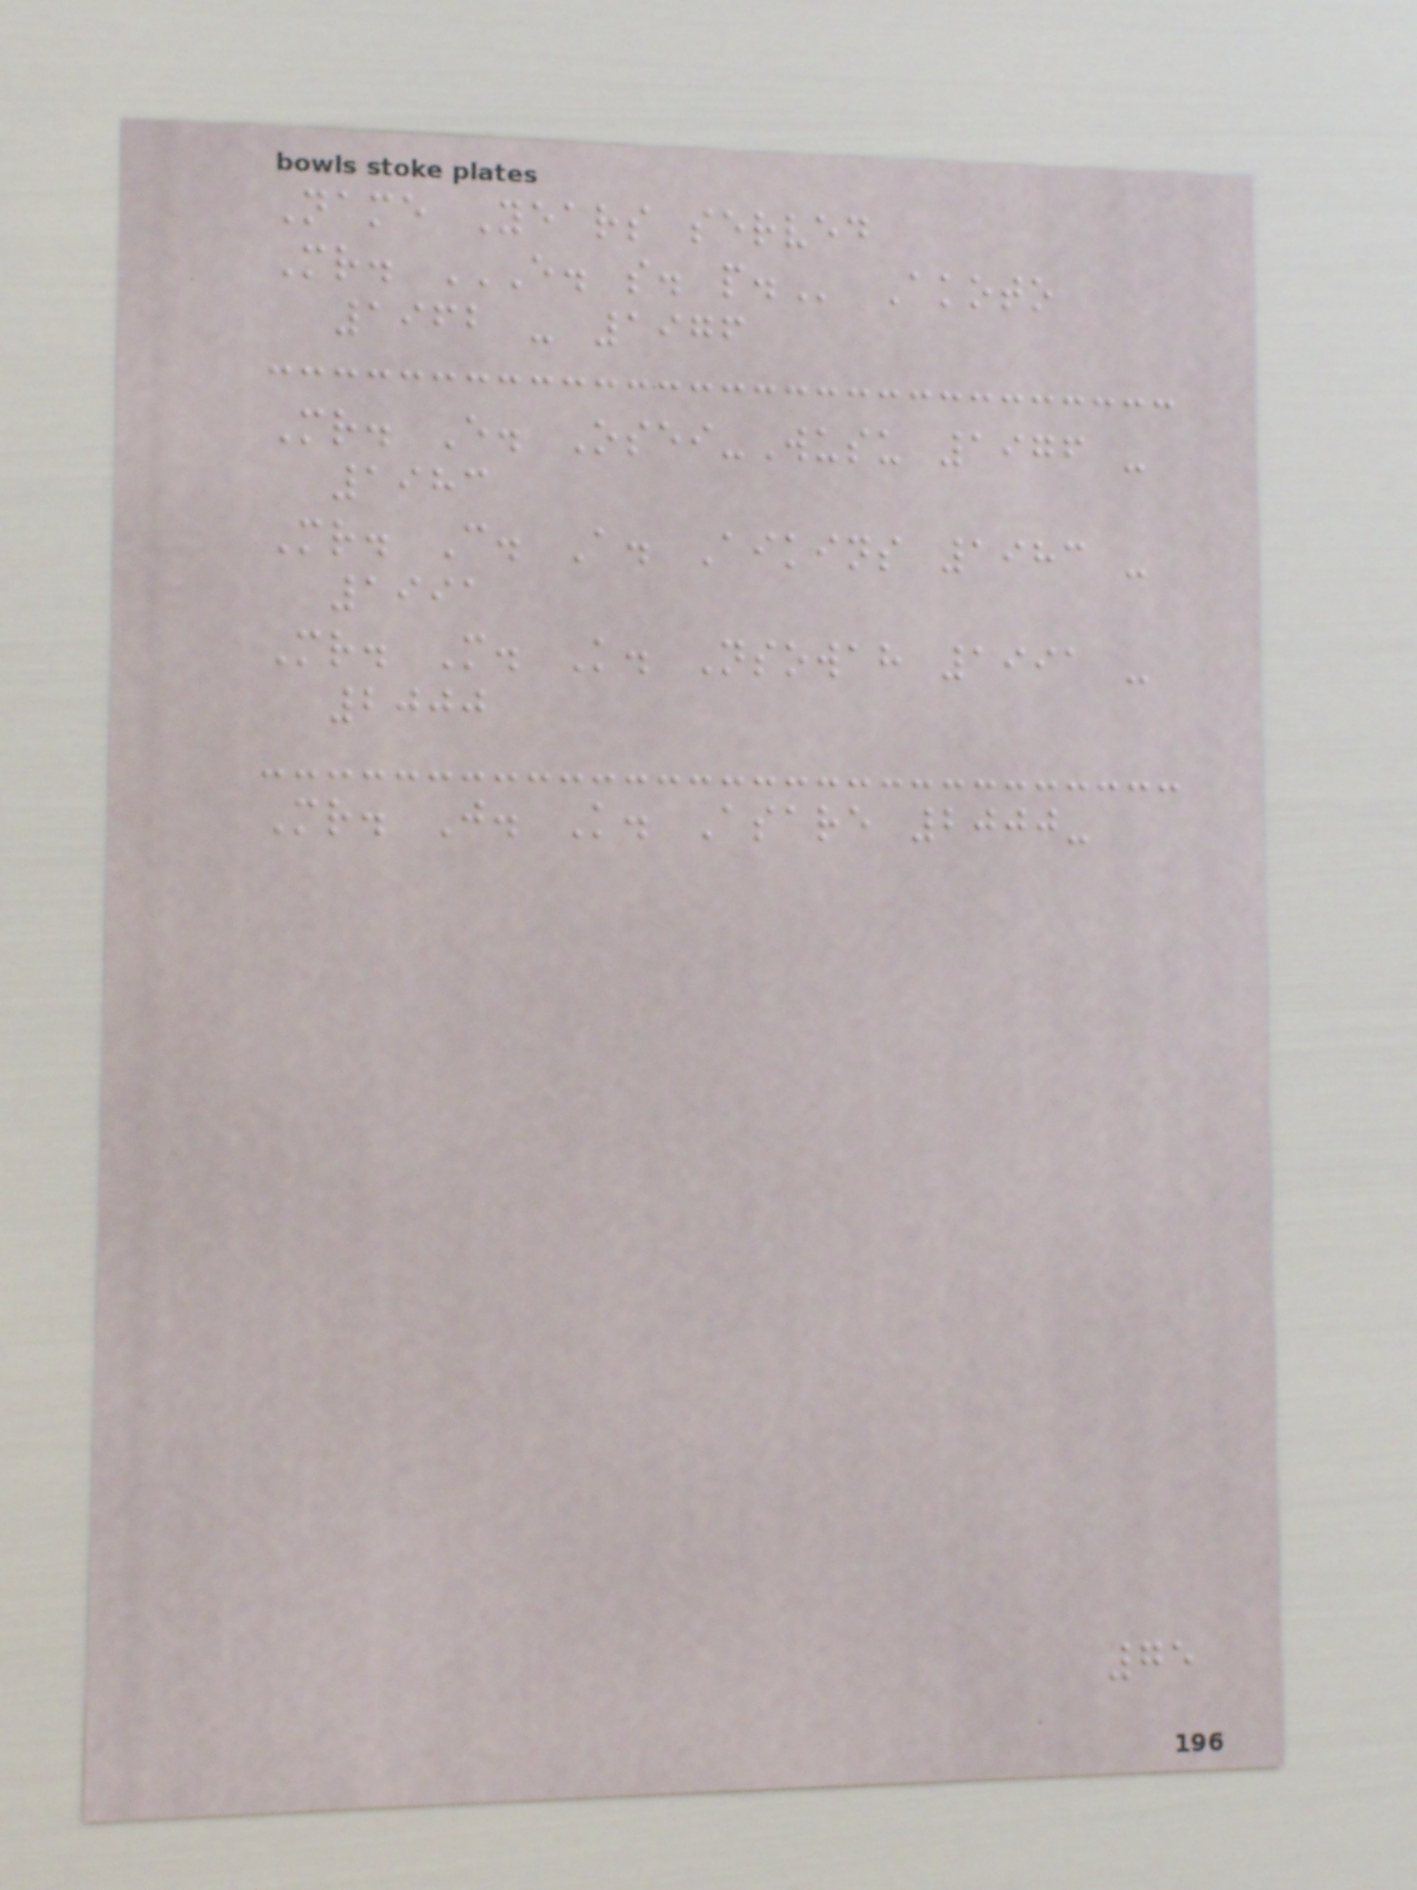Name Years served
Mr. E. S. P. Akoto
1962 - 1976
Mr. E. Osei-Wusu 1976 -
1983
Mr. C. A. Aikins 1983 -
1991
Mr. M. K. Nsowah 1991 -
2000
Mr. J. K. Asare 2000-
75
